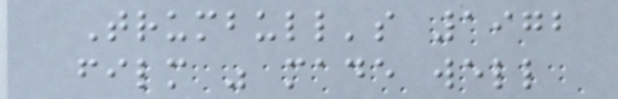Trumbull's 1972
film was made well
